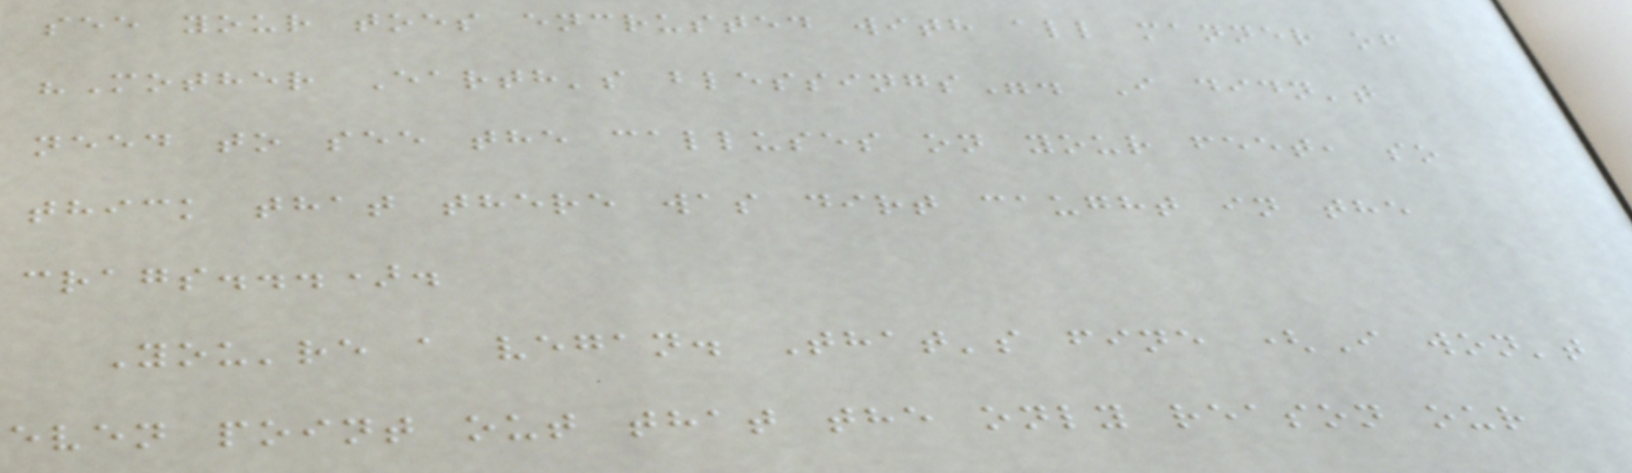see your toes encrusted with all manner of
"Mother Earth's blessings". I didn't
need to see the calluses on your feet, so
thick that there was dirt caught in the
crags...).
You're a vegan. That's fine (I won't
even point out that the only reason our
